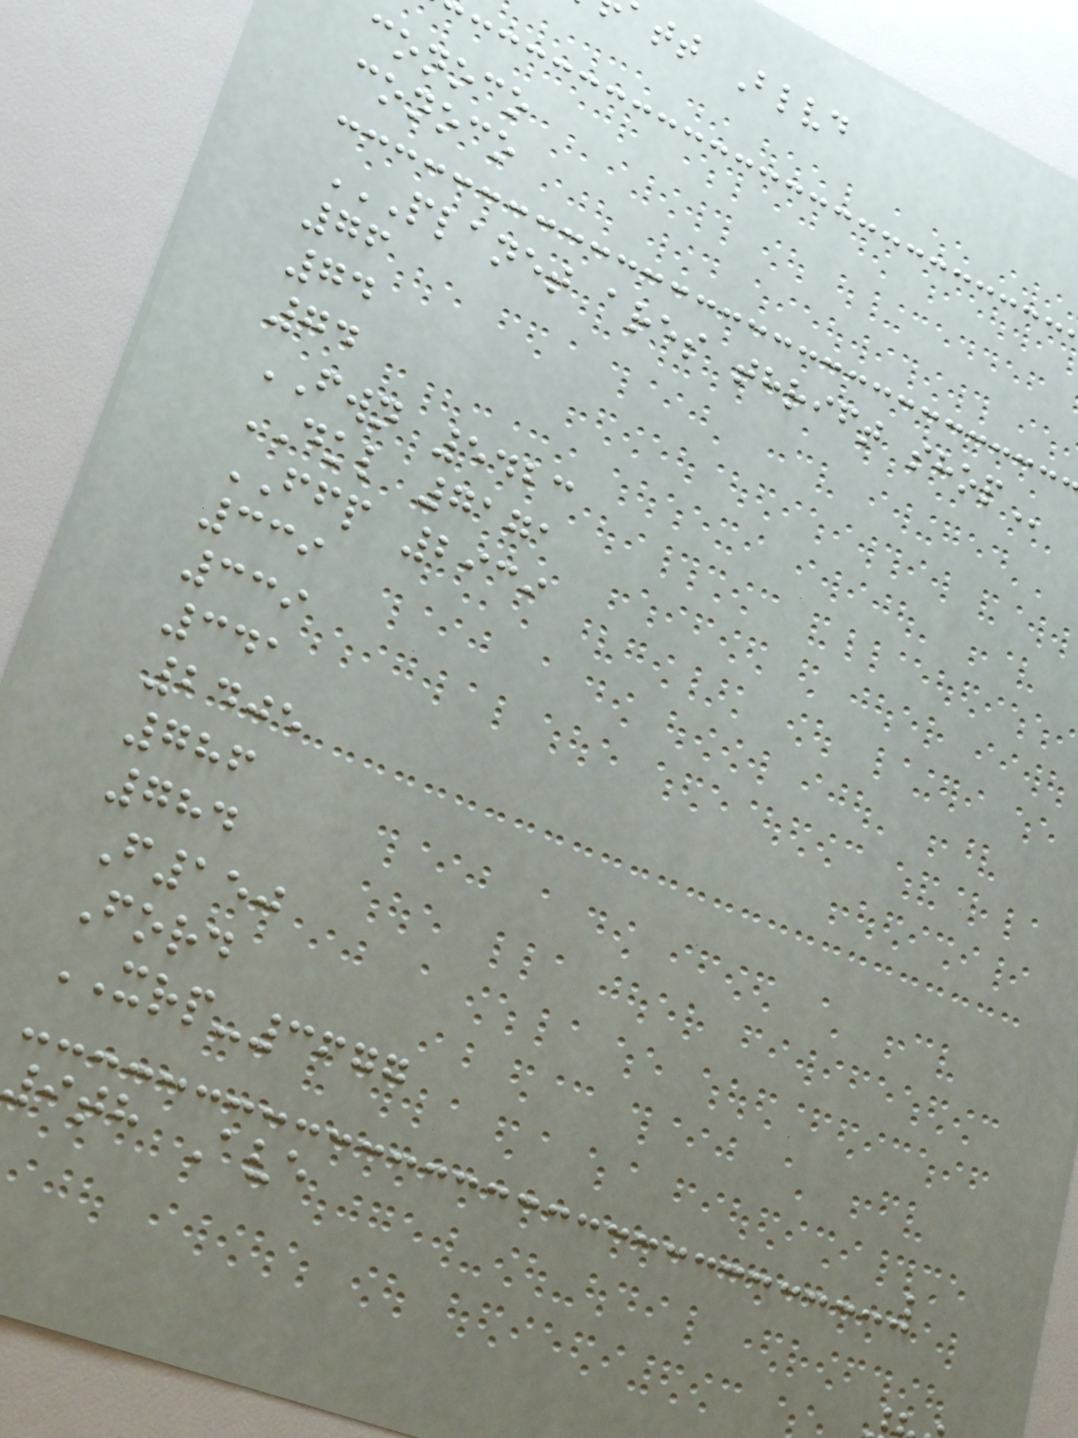att Blvd
conoco
conoco
PLANET ARES THRIFT SHOP
76
74
74
FWN 5423
DKL 7171
FFP 2939
339
339
341
2405
786
784
F150
Ford
XRP-3677
9th Ave
